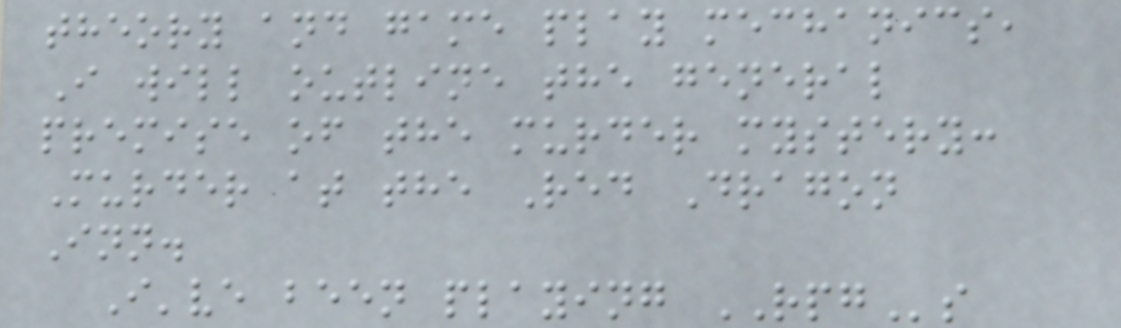theory and game play mechanics,
I will outline the general
premise of the murder mystery:
Murder at the Red Dragon
Inn.
I've been playing RPGs
